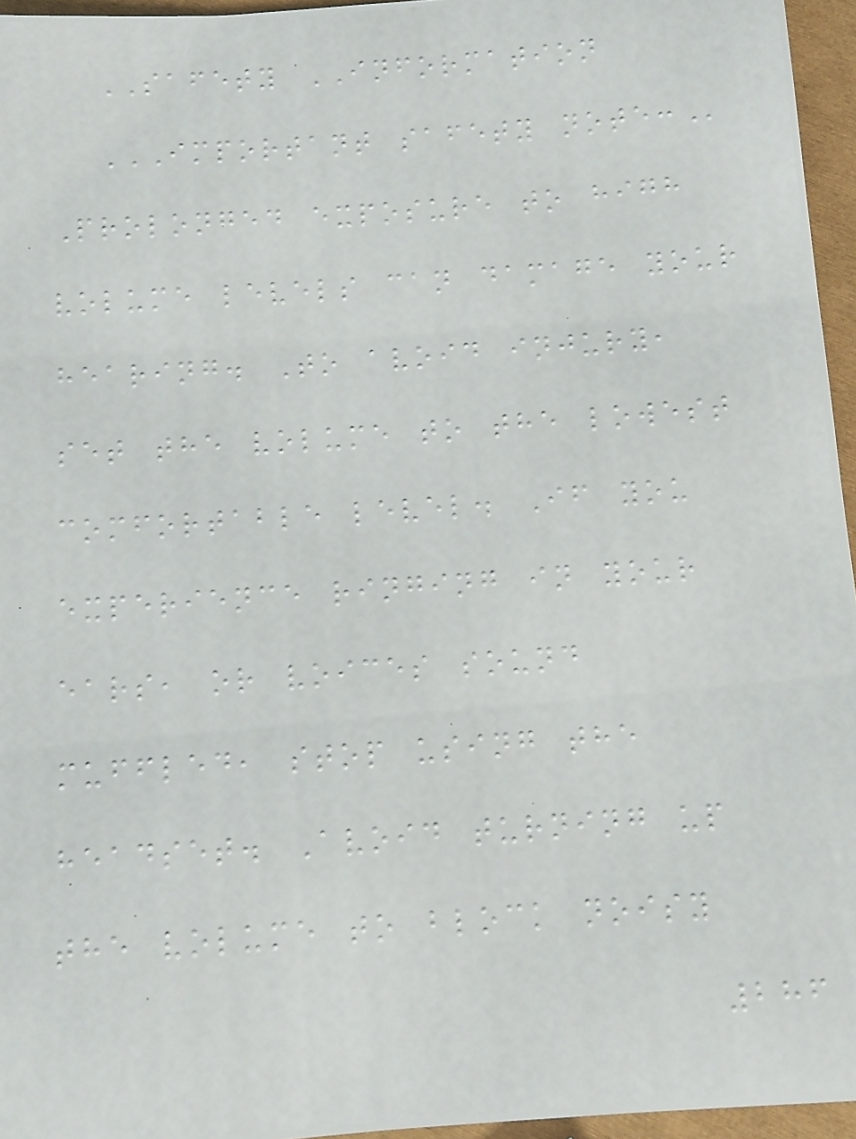SAFETY INFORMATION
IMPORTANT SAFETY NOTE:
Prolonged exposure to high
volume levels can damage your
hearing. To avoid injury,
set the volume to the lowest
comfortable level. If you
experience ringing in your
ears, or voices sound
muffled, stop using the
headset. Avoid turning up
the volume to block noisy
286
